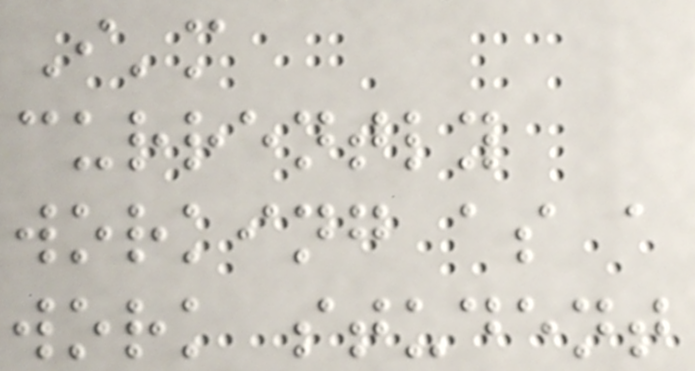I'm
currently
working as a
work student
